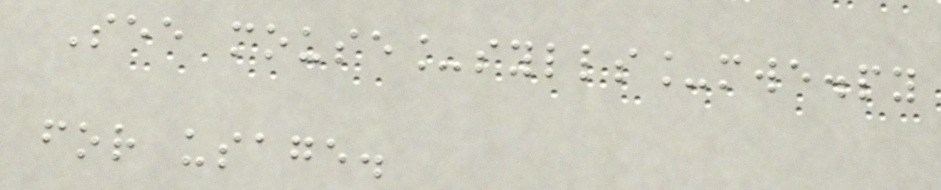See mouse_sylls_mwe.py
for usage.
